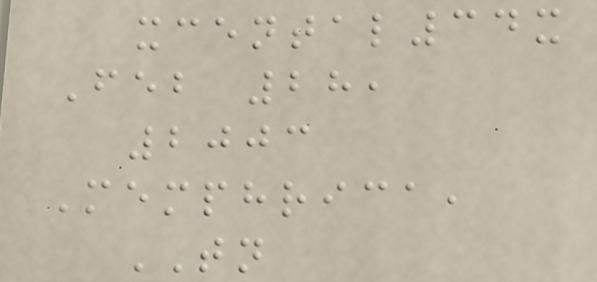xcental34x
Feb 28,
2003
Memphrica,
TN
